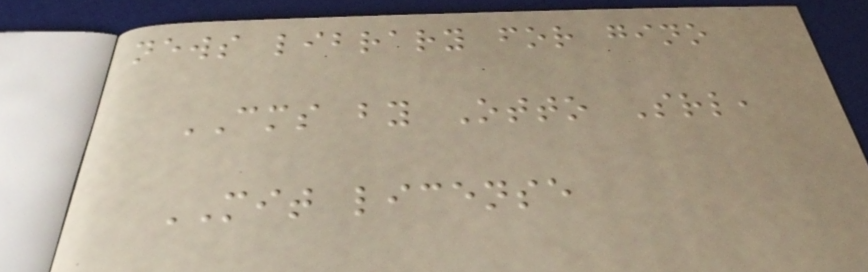news library for gino
CMS by Otto Srl,
MIT license
